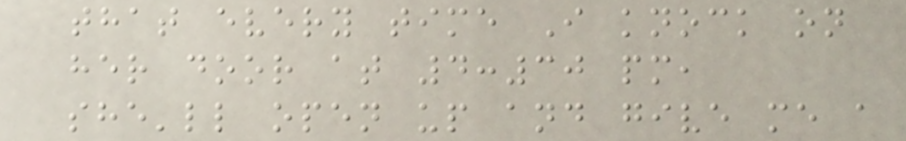that every time I knock on
her door at 4:30 pm,
she'll open up and give me a
